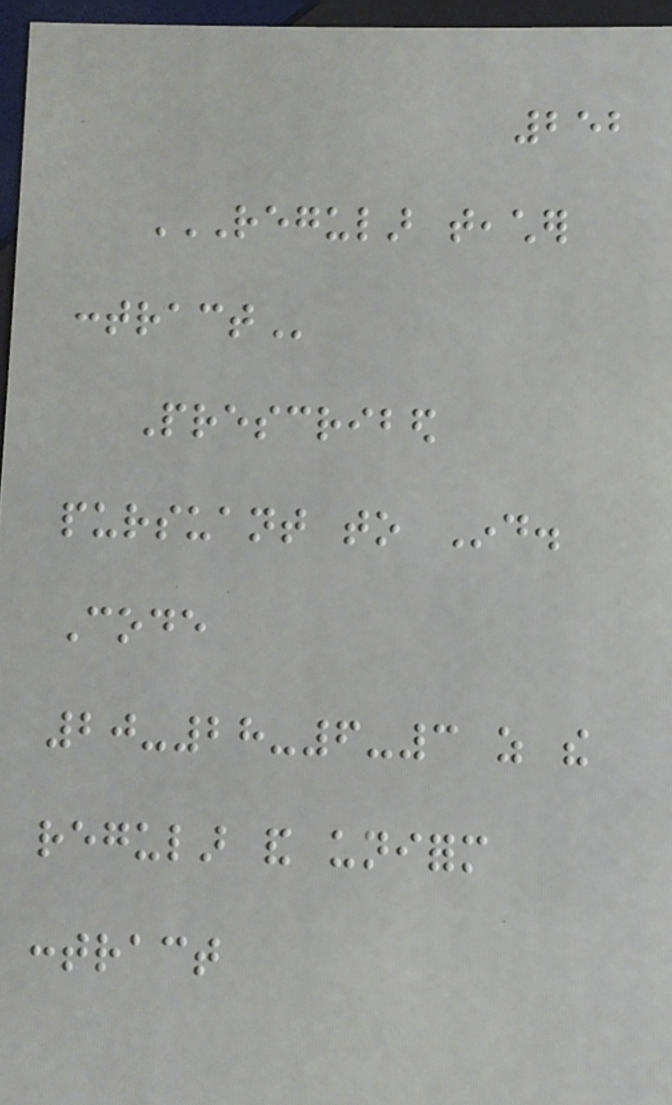252
REGULAR TEACHER
CONTRACT
Prescribed
pursuant to Ind.
Code
20-28-6-3 as the
regular and uniform
contract
